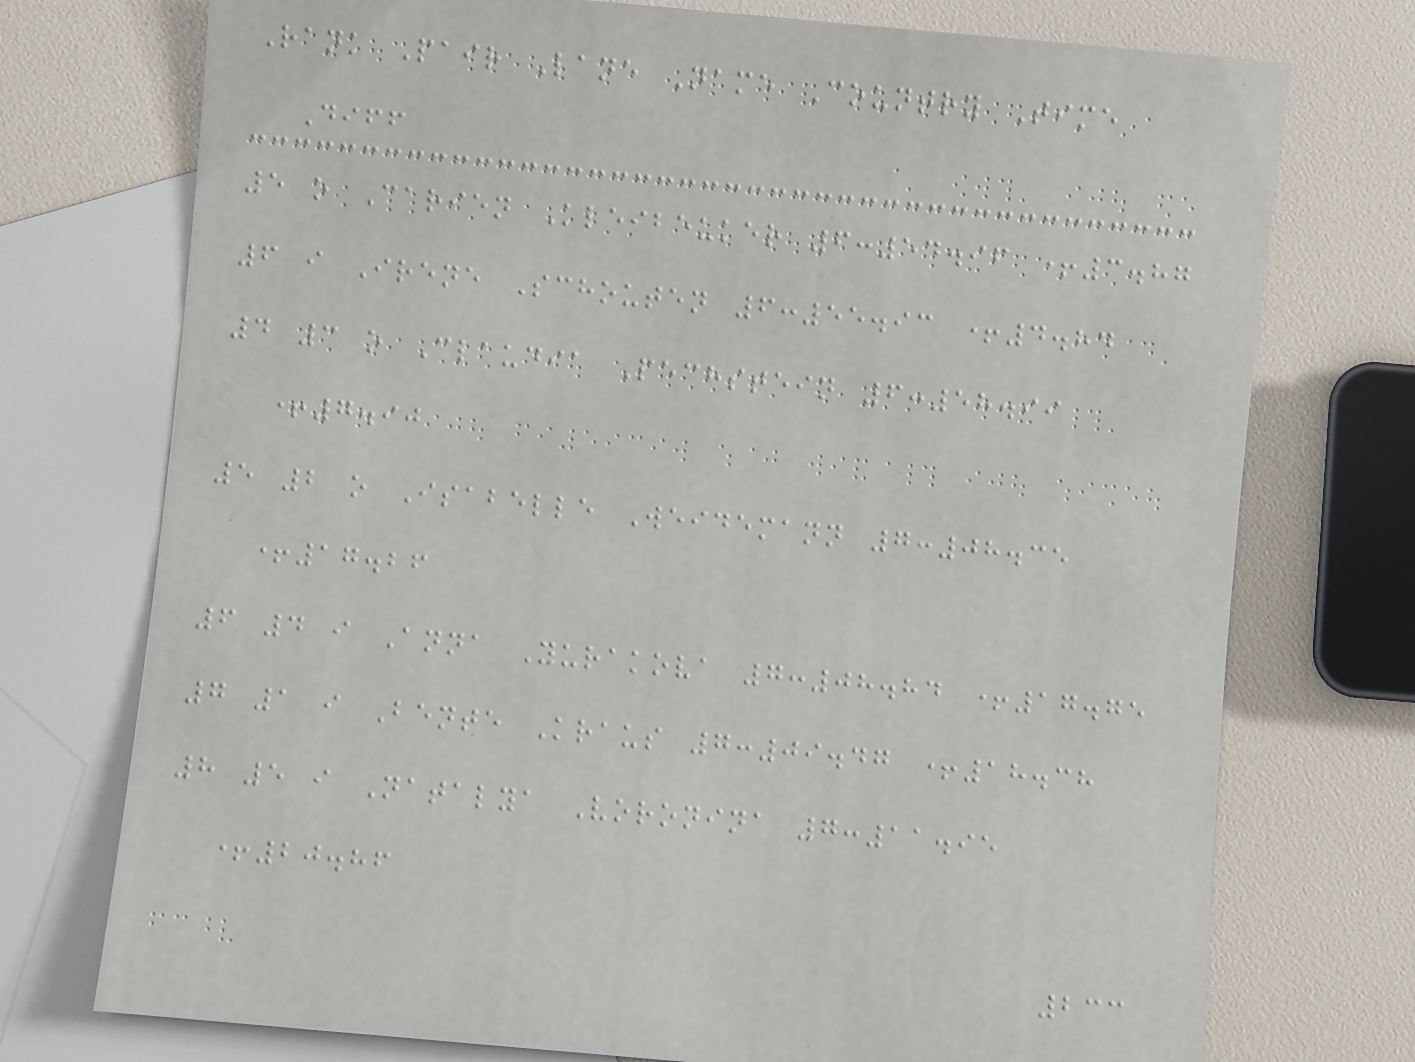Rank Pair Lane Name Country Time
Diff
5 o Carien Kleibeuker 6:54.96 +3.87
6 i Irene Schouten 6:55.93 +4.84
4 3 o Claudia Pechstein 6:58.99
+7.90
5 2 o Isabelle Weidemann 7:08.35
+17.26
6 4 i Anna Yurakova 7:08.84 +17.75
7 1 i Bente Kraus 7:09.47 +18.38
8 5 i Natalya Voronina 7:11.95
+20.86
233
